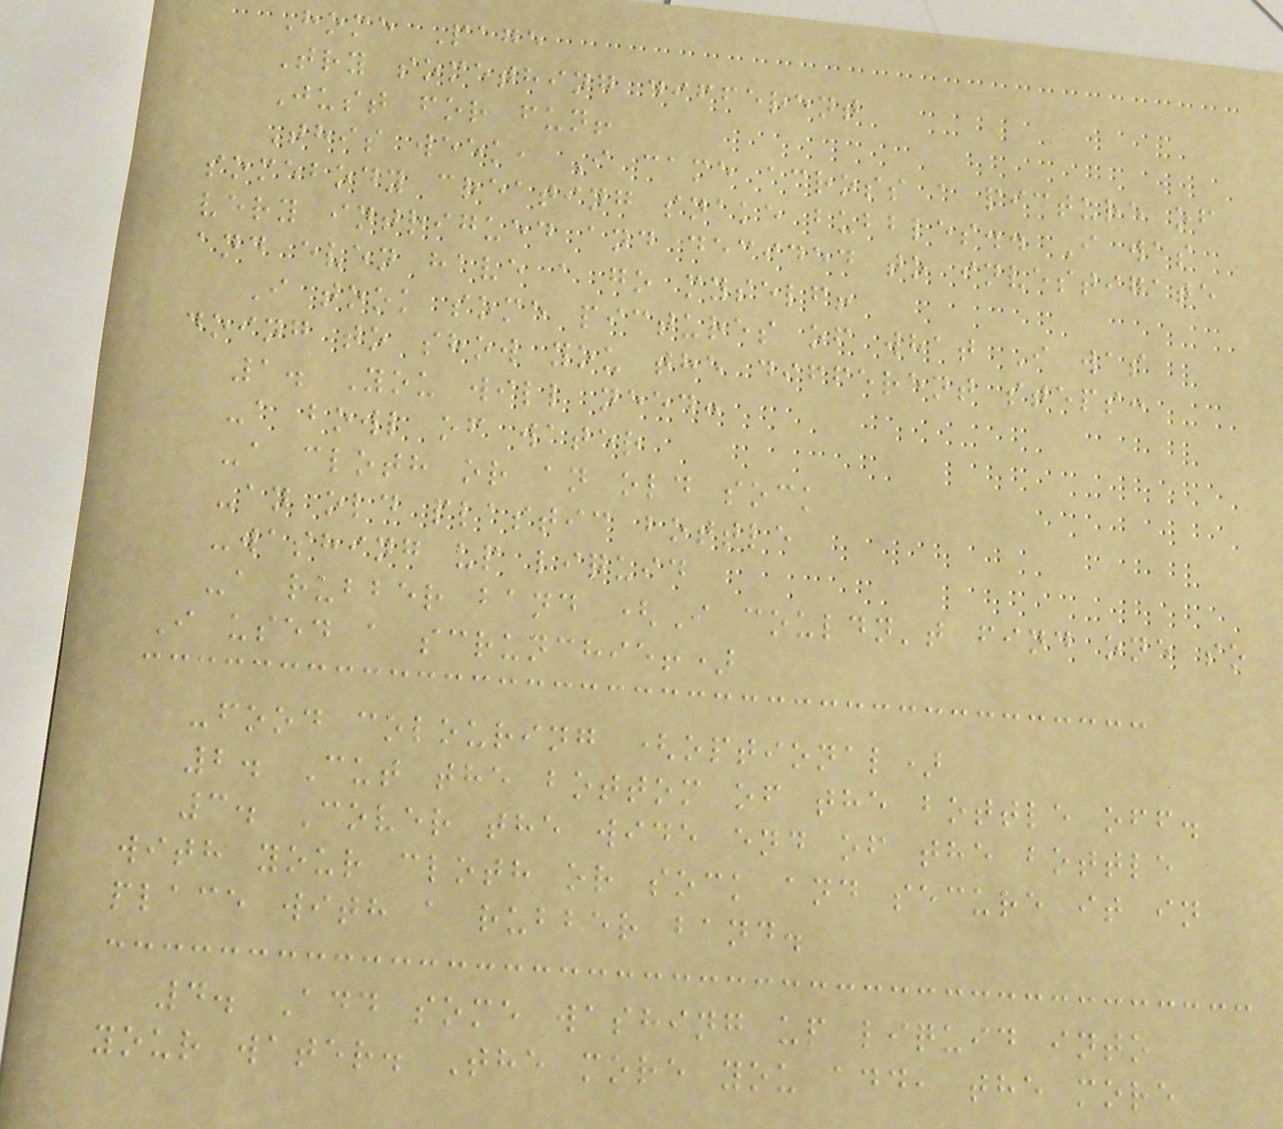Home Page
Try something different
Just for fun!
This week, I came across a picture of
somebody creating snake bubbles.. I was
very intrigued and decided to investigate
and even have a go myself!
I took some pictures of what I was
doing to show you the different steps:
1. You will need:
-a bowl of water
-a cloth or an old sock
-an old plastic bottle
-washing up liquid
-a rubber band (I couldn't find one so
I used a scrunchie!)
-food colouring (optional)
2. Cut the bottom of the bottle off.
3. Cover the wide end of the bottle
with your cloth or sock and secure it in
place with a rubber band.
4. Add some washing up liquid into
your water. The more you add, the more
